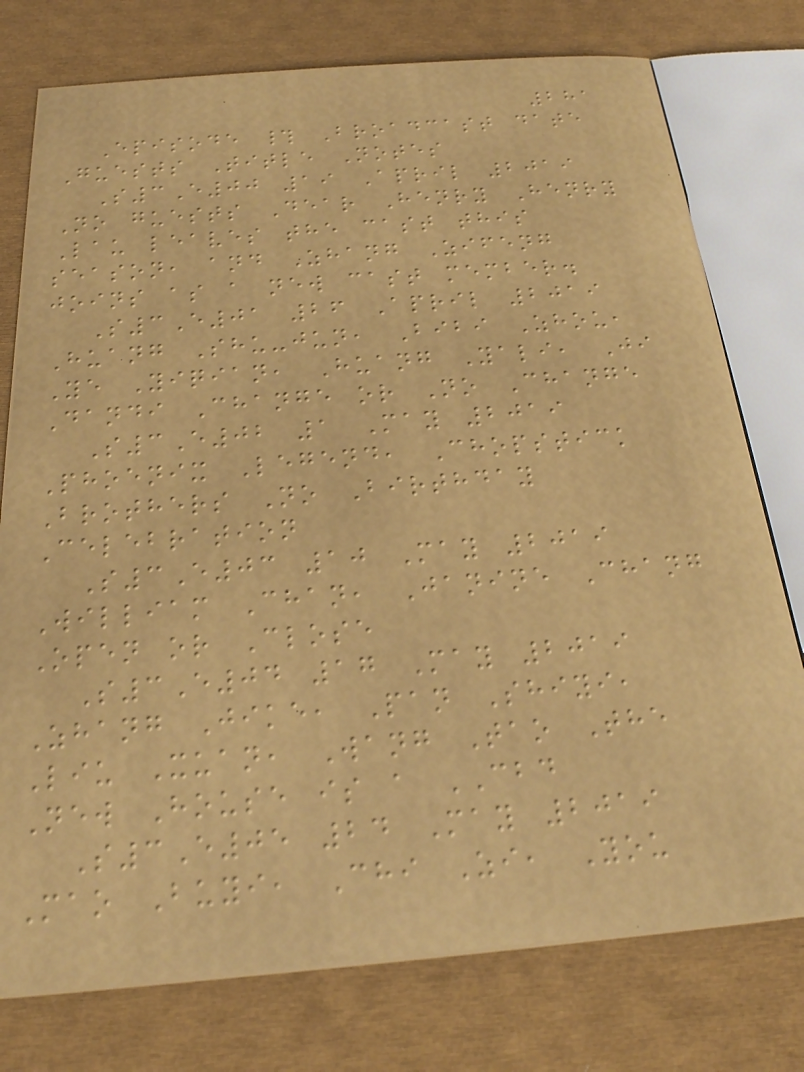281
Episode # Broadcast date
Guests Title Notes
S3E00 19 April 2019
No guests Dear Henry Henry
Lau leaves the cast this
season, and Zhang Zifeng
joins as a new cast member.
S3E01 26 April 2019
Huang Shu-jun, Bibi Zhou,
Ye Yiqian, Huang Yali, Ji
Dandi Change or No Change
S3E02 1 May 2019
Phoenix Legend, Chopstick
Brothers No Birthday
Celebration
S3E03 10 May 2019
William Chan, Janine Chang
Open or Close
S3E04 17 May 2019
Zhang Jike, Pan Shiyi,
Liu Xuan, Wang Tao The
New House is a CBD
S3E05 24 May 2019
Mao Buyi, Chi Zi, You
